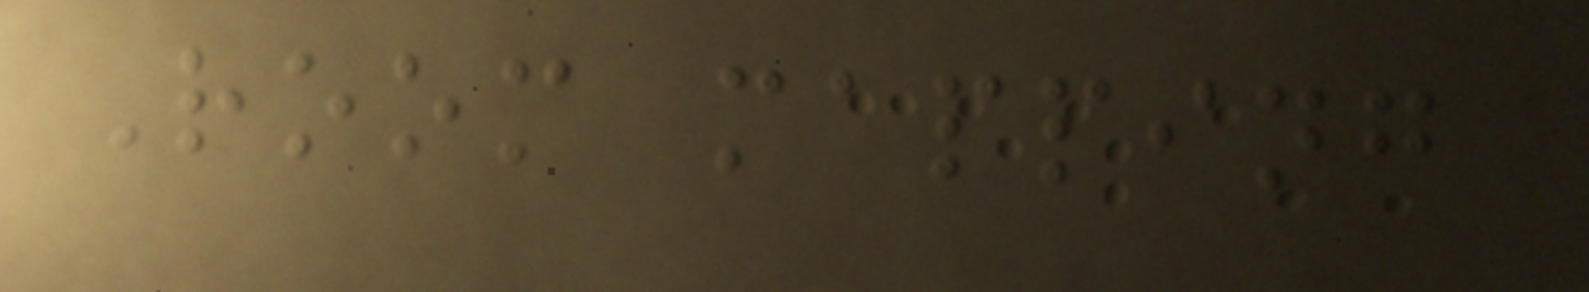Room mapping
